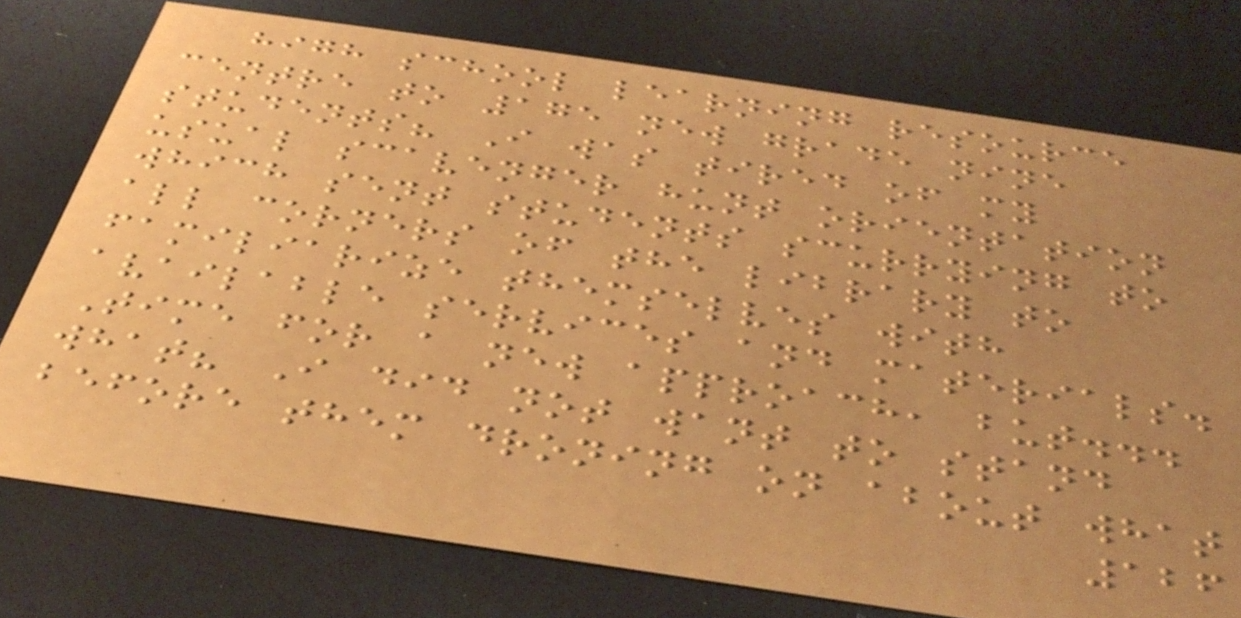high school learning resource
centre to 175 new grade nine
students? I was tired of my
usual scavenger hunt orientation
which sent students scurrying to
all corners of the library to
familiarize themselves with
available services and materials.
Time for a new approach, but...
what? I did not want to stand
before them droning on about what
126
